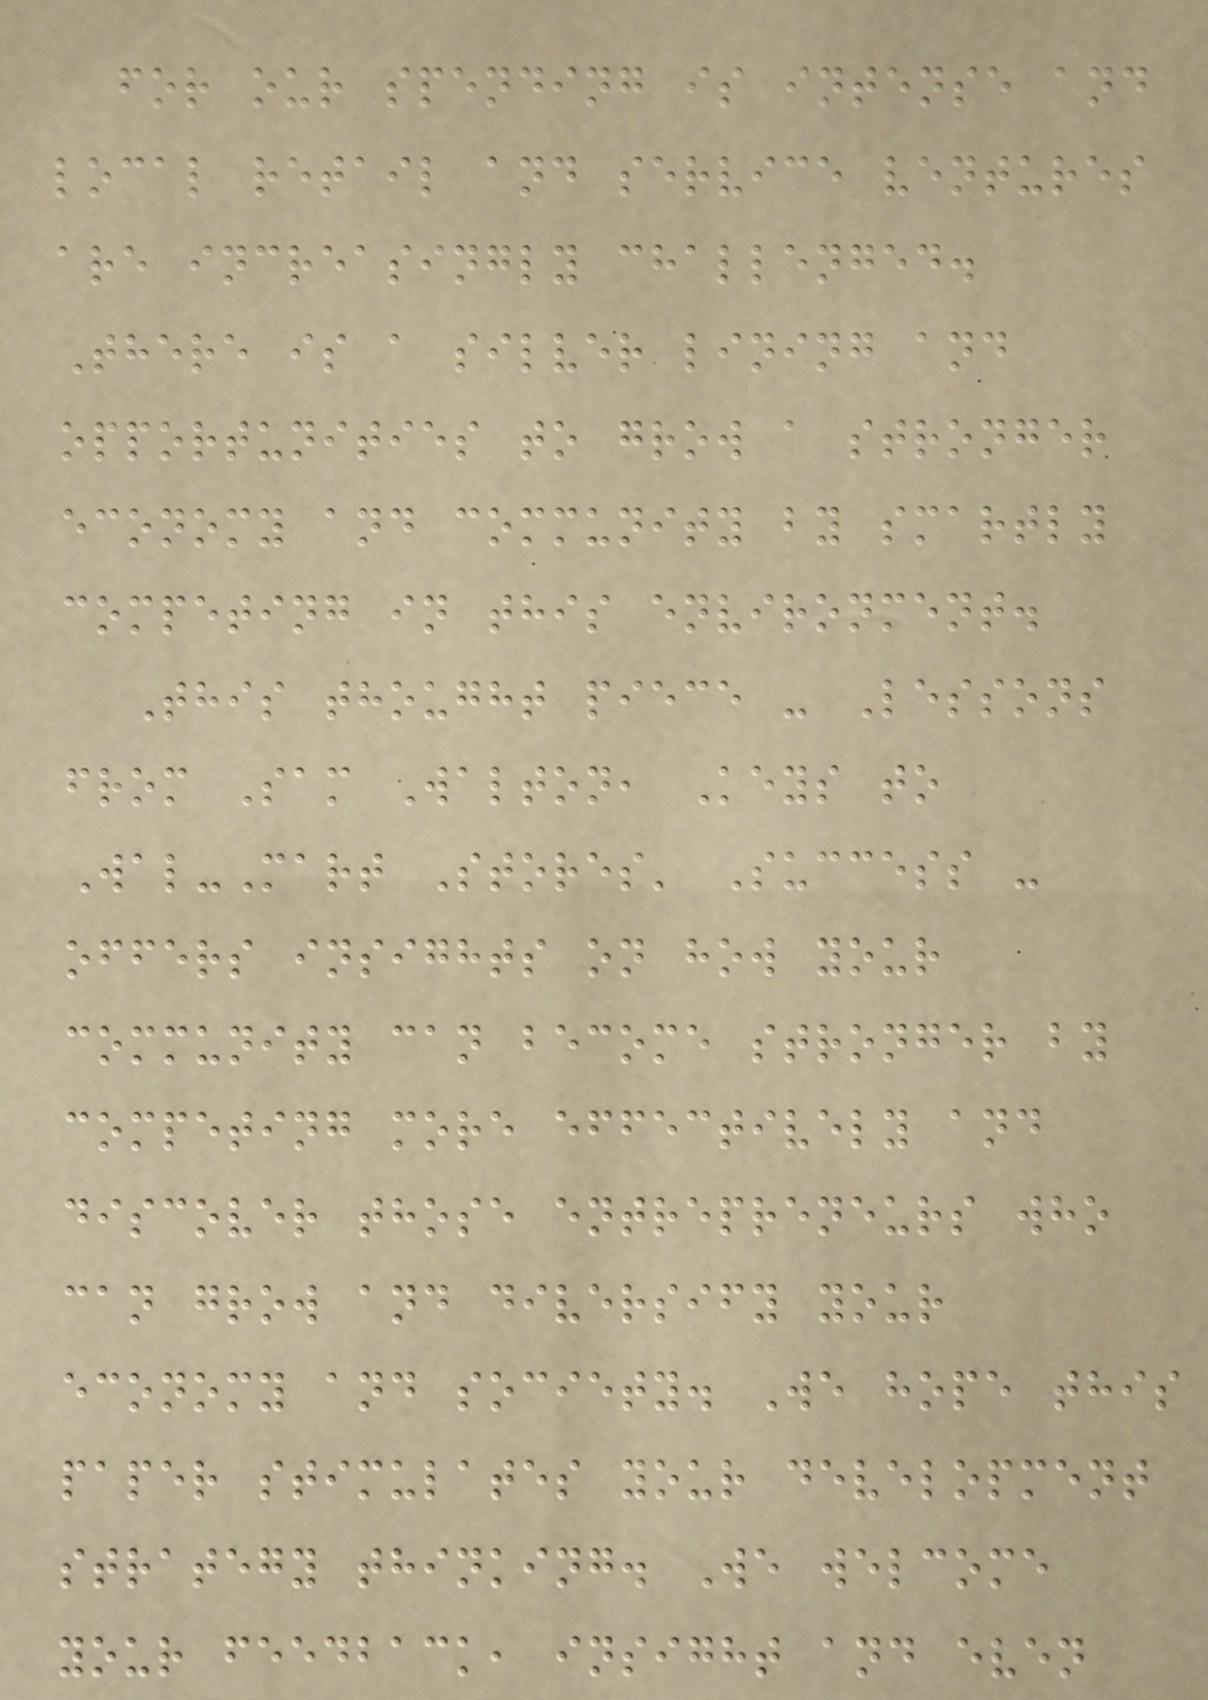for our spending is intense and
local retail and service ventures
are increasingly challenged.
There is a silver lining and
opportunities to grow a stronger
economy and community by smartly
competing in this environment.
This thought piece - Lessons
from Sam Walton, Keys to
Wal-Mart Stores' Success -
offers insights on how your
community can become stronger by
competing more effectively and
discover those entrepreneurs who
can grow and diversify your
economy and society. We hope this
paper stimulates your development
strategy thinking. We welcome
your feedback, insight and even
